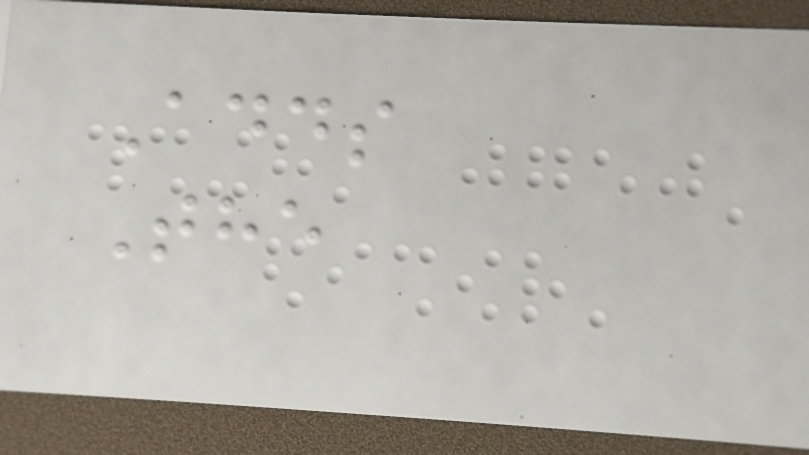Adds
The
